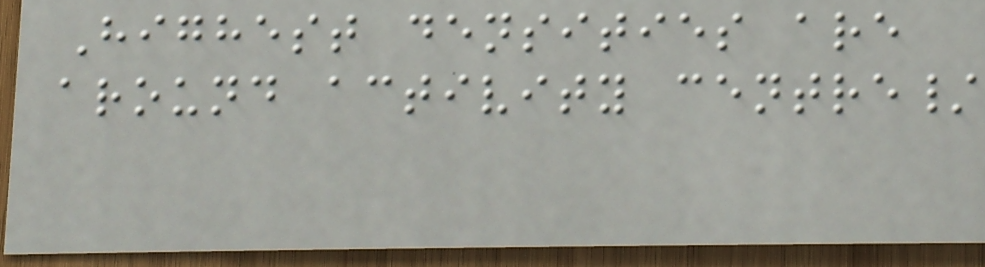Highest densities are
around activity centre/
